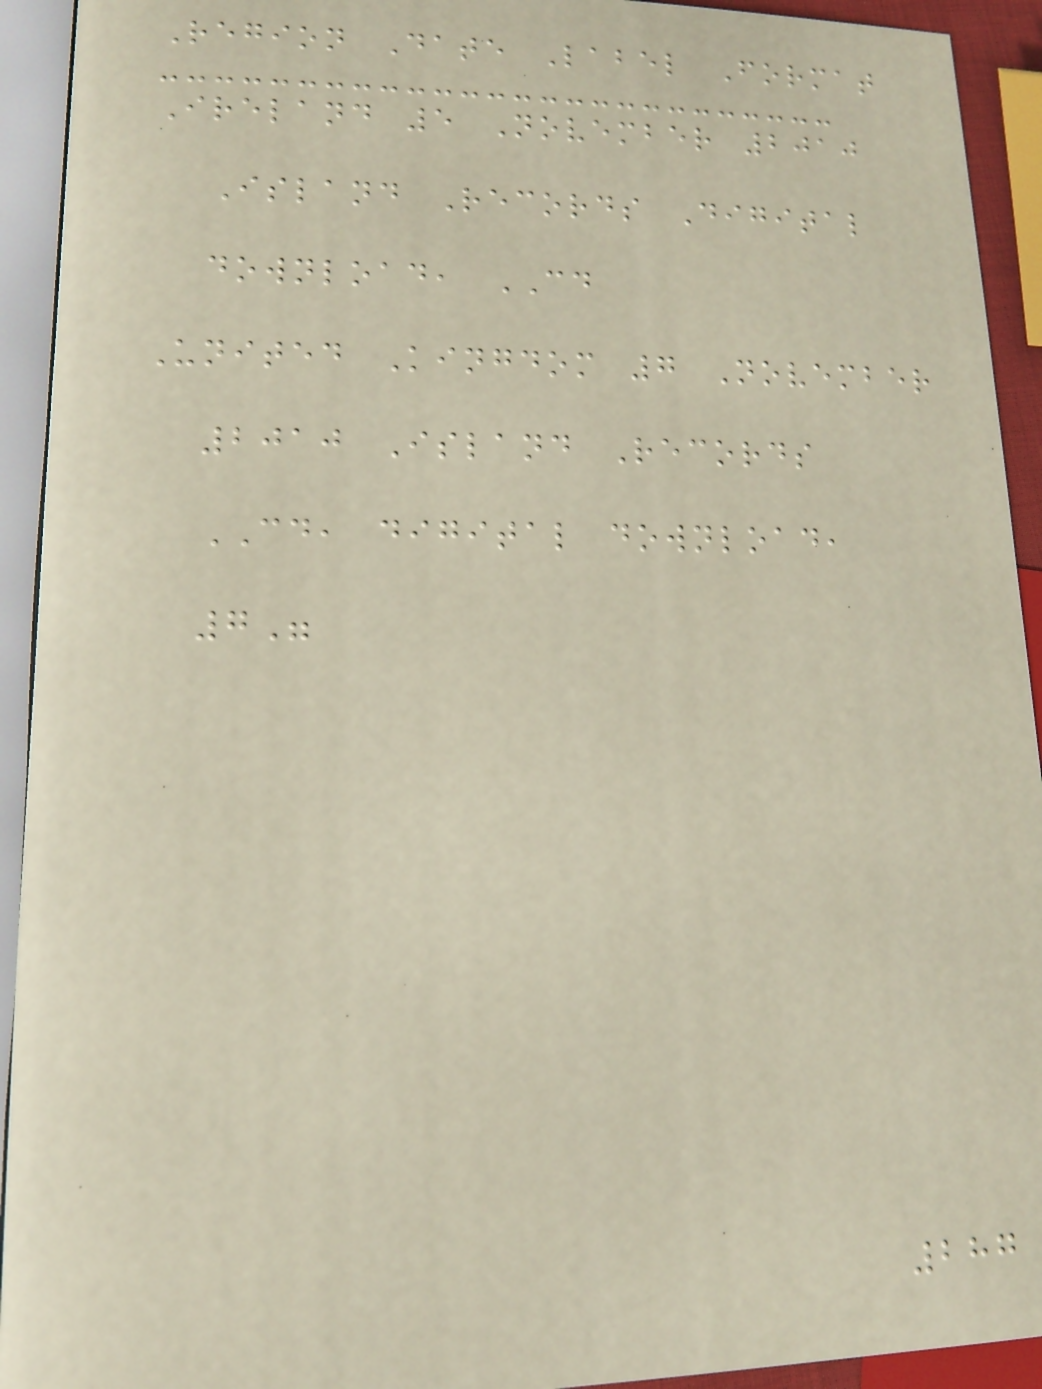Region Date Label Format
Ireland 5 November 2010
Island Records Digital
download, CD
United Kingdom 7 November
2010 Island Records
CD, digital download,
7"
287
